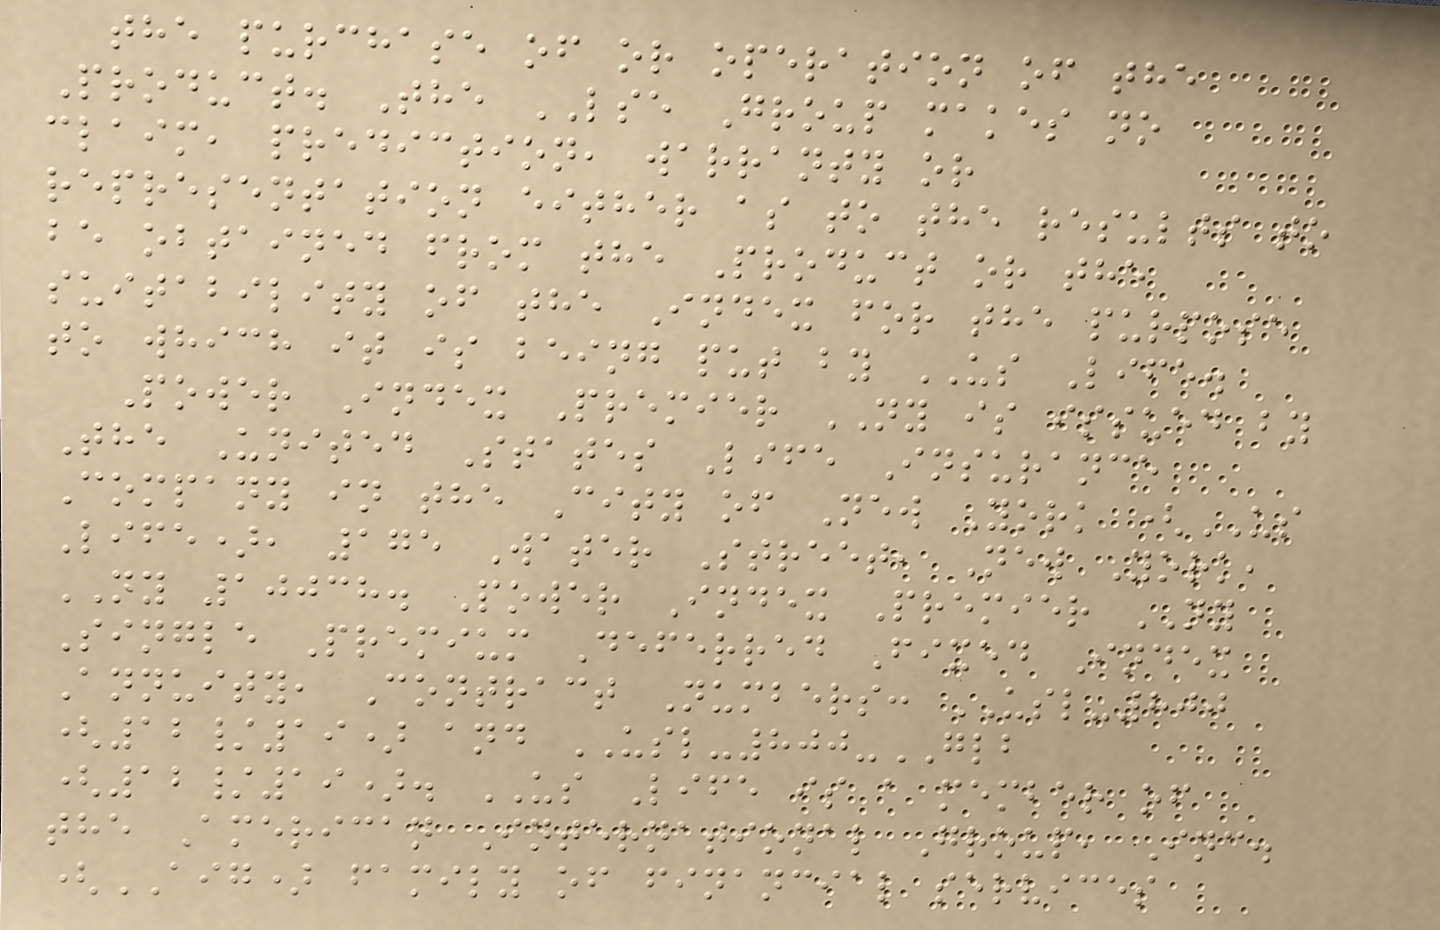the purchase of or operation of the
Product. The LSE Group makes no
claim, prediction, warranty or
representation either as to the results to
be obtained from the Product or the
suitability of the Index for the purpose
to which it is being put by US Life.
Power Index Premier NY is issued by
The United States Life Insurance
Company in the City of New York (US
Life), 175 Water Street, New York,
NY 10038. Power Index Premier NY
Single Premium Deferred Fixed Index
Annuity, Contract Numbers: USL-800
(12/19) and USL-800-GLB
(12/19). US Life is a member of
the American International Group, Inc.
(AIG) family of financial services
